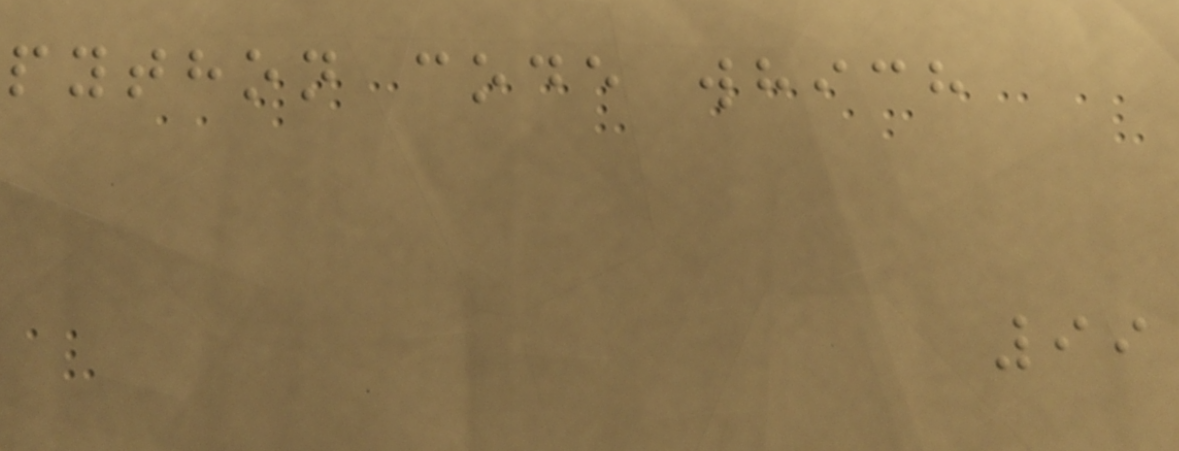python code which
99
